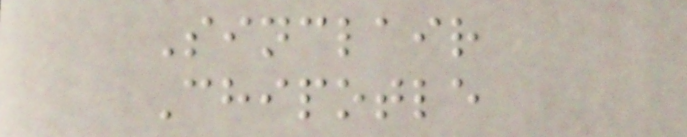Sinclair
Chipotle
